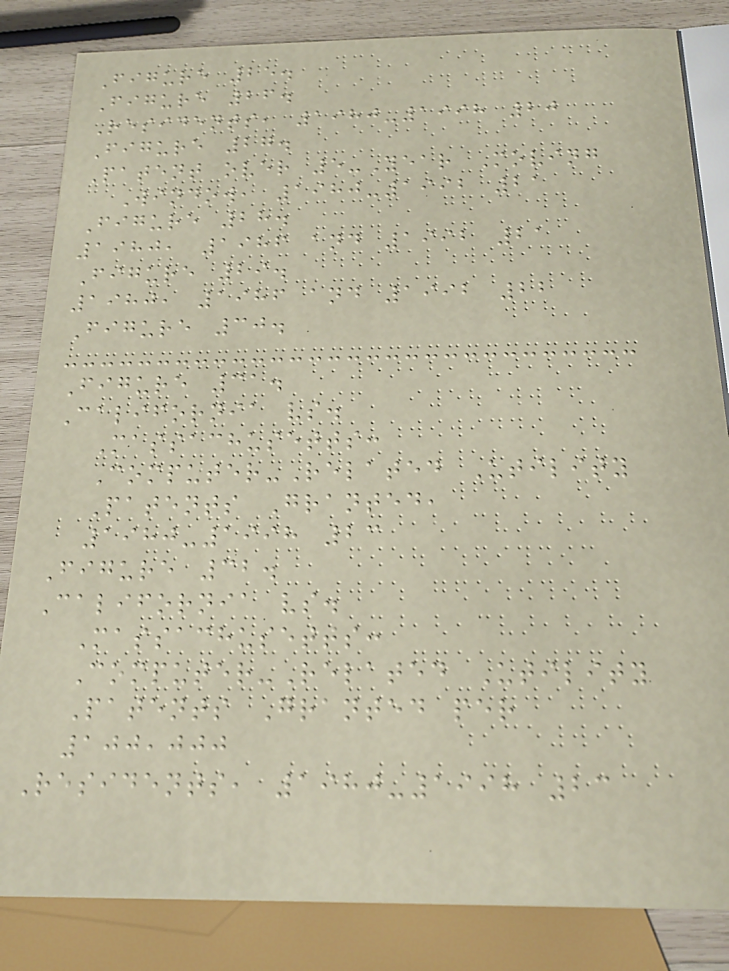Figure 25.
Figure 26.
Residents, 1980-1998 20
Figure 27.
Patent over 5-Year Moving
Window, 1980-1992 21
Figure 28.
1980, 1986 and 1992 21
Figure 29.
1980, 1986 and 1992 22
Figure 30.
Figure 31.
California vs.
Massachusetts:
Computer-Related Utility
Patents Granted,
1980-1998 23
Figure 32.
California vs.
Massachusetts:
Computer-Related Utility
Patents Granted per
100,000
Residents, 1980-1998 23
